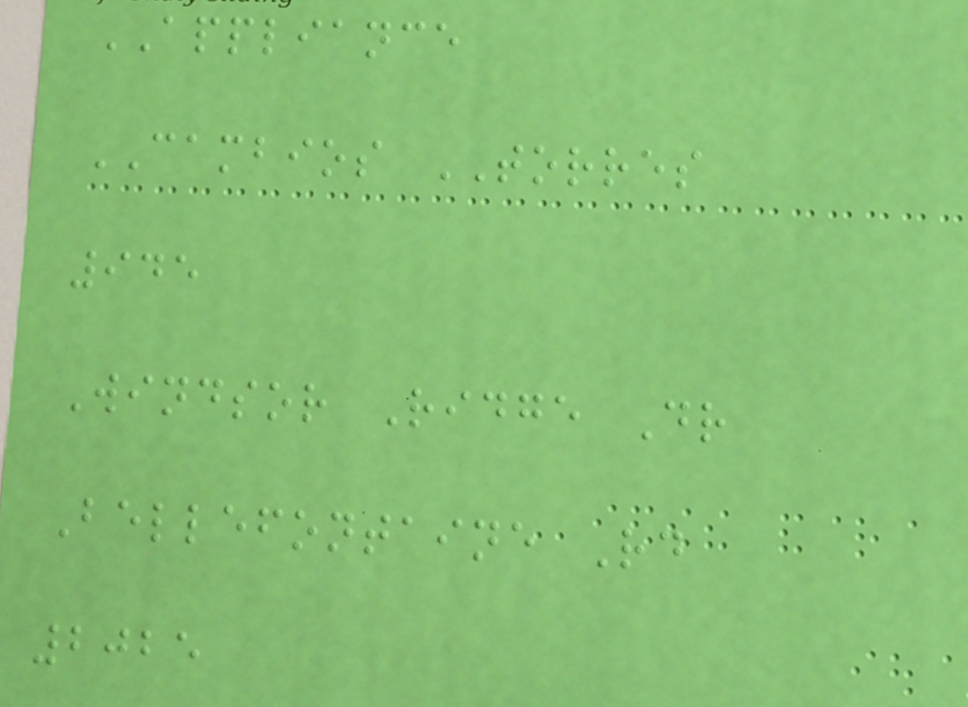APPLIANCE
CAMBIOS TORRES
945
Windsor Ridge Dr
Bellefontaine Rd
2025
